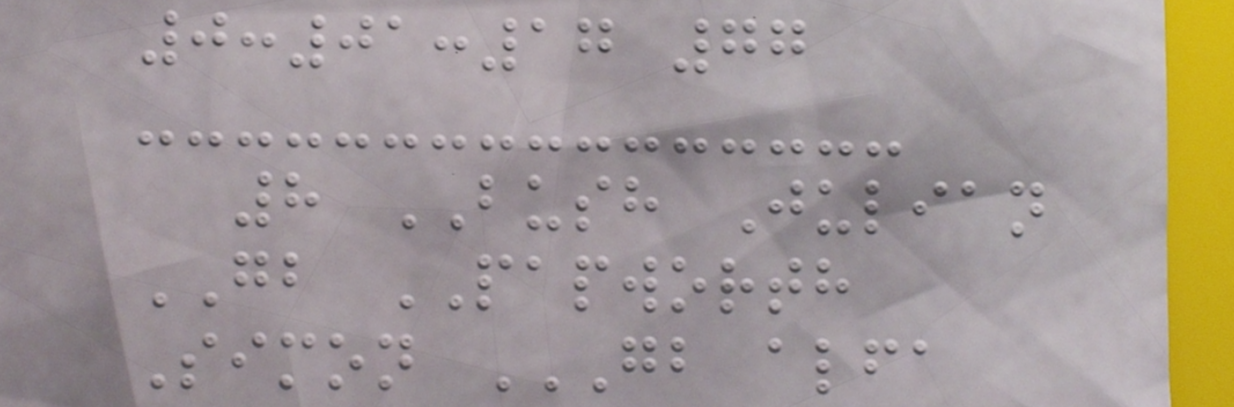0:01:17 77
8 BUSH Julian
GB PAPWORTH
Simon GB ALFA
